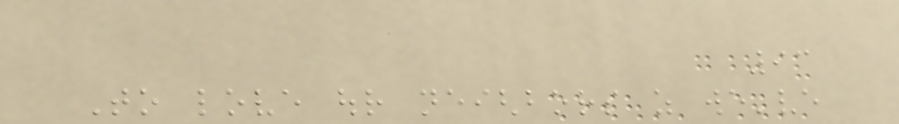93
To love our neighbors as we've
